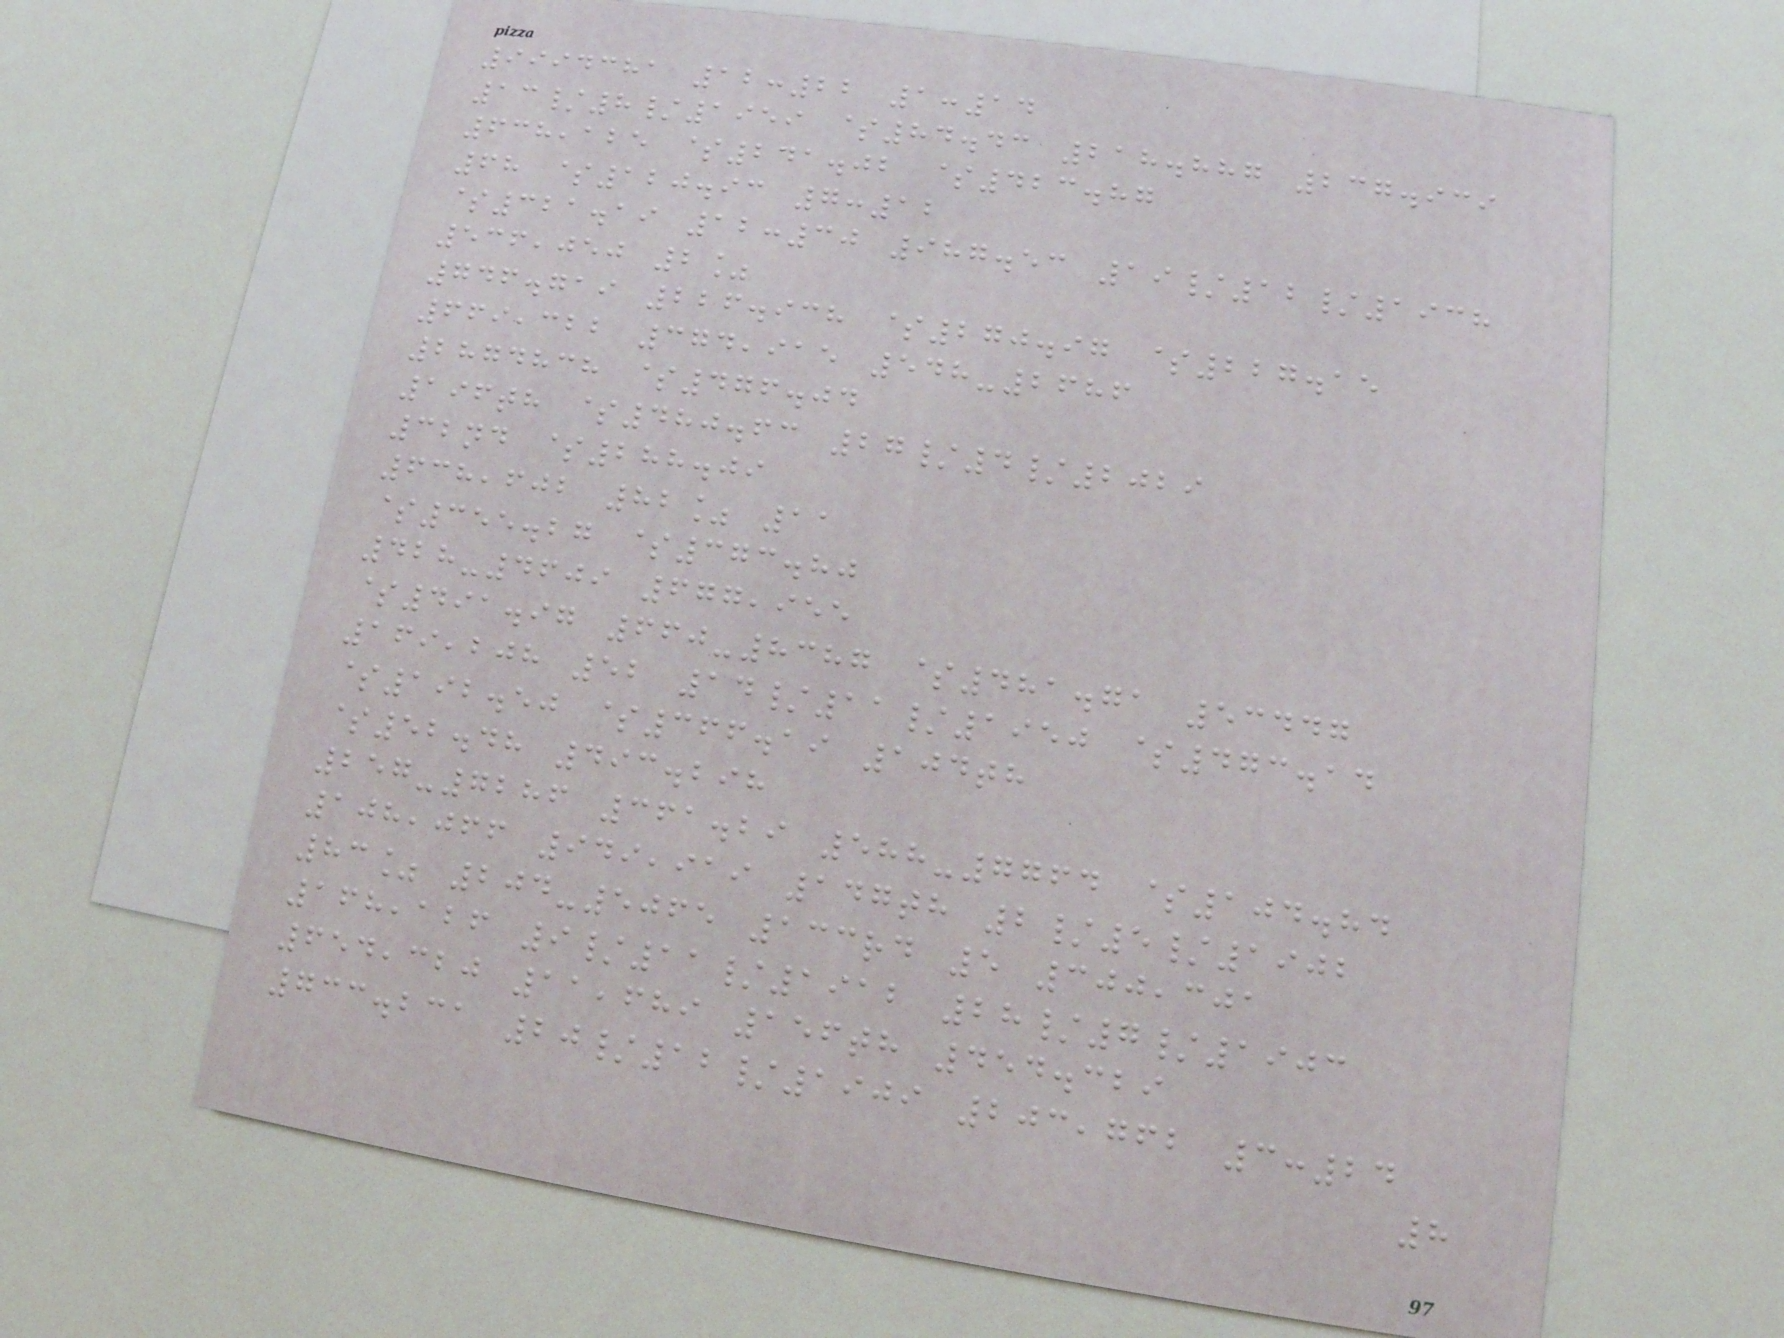9994381 12:22 1:14
13/8/1959 $84.43 218.887 237.939
638,125 $241.02 $423.87
68 $120.93 7:12
$321.19 12:30 987.53 19/12/1938
536,050 2%
746.719 226.938 $270.97 $227.15
669,322 374,915 548-2686
2874838 $476.04
196th $480.63 27/4/2029
32nd $288.09
638,602 82% 11
$355.27 $373.80
428-4609 677,955
$491.97 660-8387 $481.71 53447
169,208 52 14/11/1950 $473.14
$192.50 $366.19 104th
$52.48 493.298
257-7286 361.29 588-7764 $104.84
108,066 949,919 147th 2/5/1902
83% 204-5065 133rd 5 300,301
168,126 9/11/1912 28/7/1903
654,320 11,689 156th 454.329
733.231 20/12/1909 203,762 3:24
8
